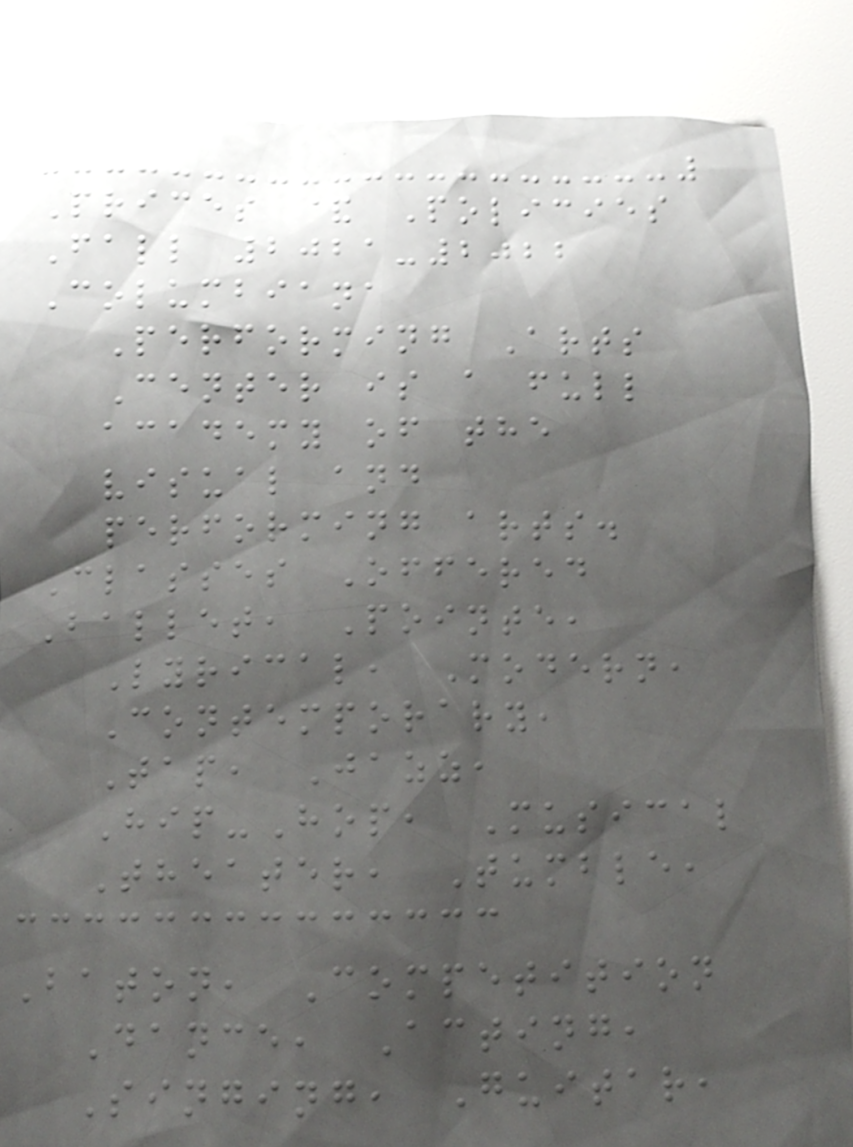Prices & Policies
Fall 2021-2022
Columbiana
Performing Arts
Center is a full
academy of the
visual and
performing arts.
Classes Offered
Ballet, Pointe,
Lyrical, Modern,
Contemporary,
Tap, Jazz,
Hip-Hop, Musical
Theater, Tumble,
Baton, Competition
Dance, Acting,
Singing, Guitar,
